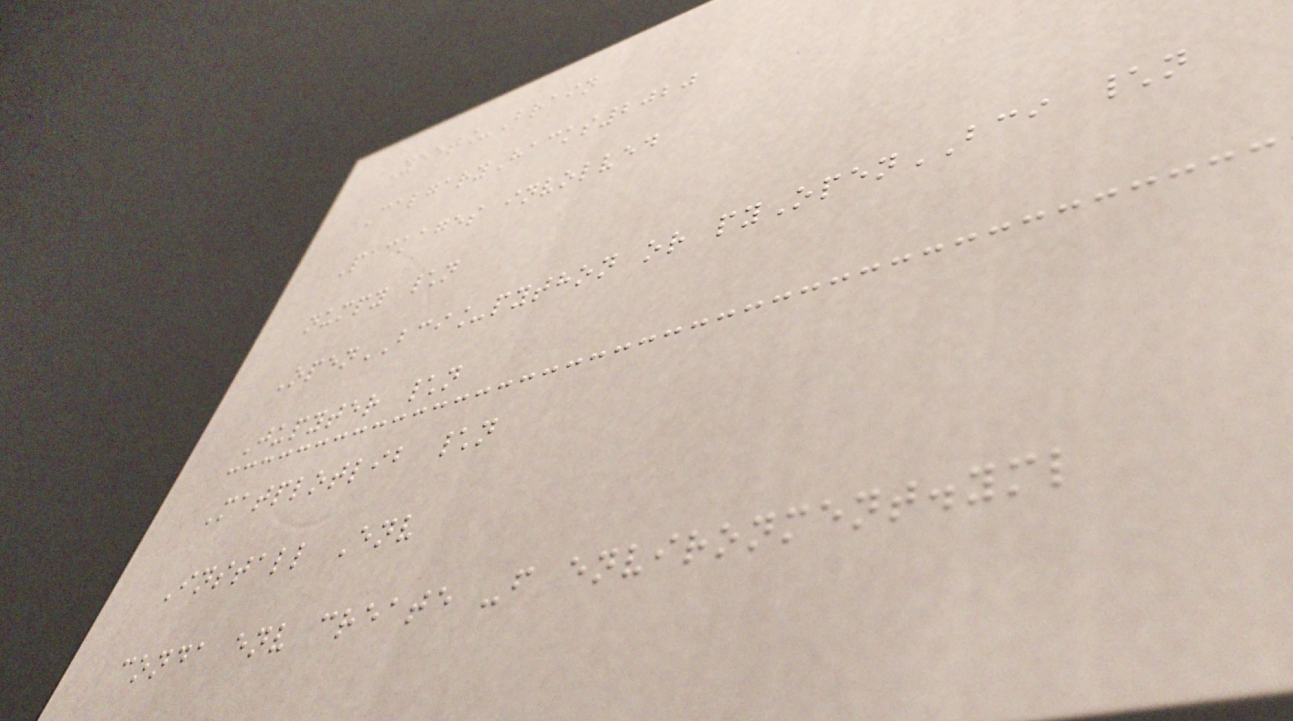Yeet_Brain
CalgaryHacks2020
Packages involved
numpy \n
OpenBCI_python or pyOpenBCI \n
Jupyter \n
Matplotlib \n
Install Env
conda env create -f environment.yml
